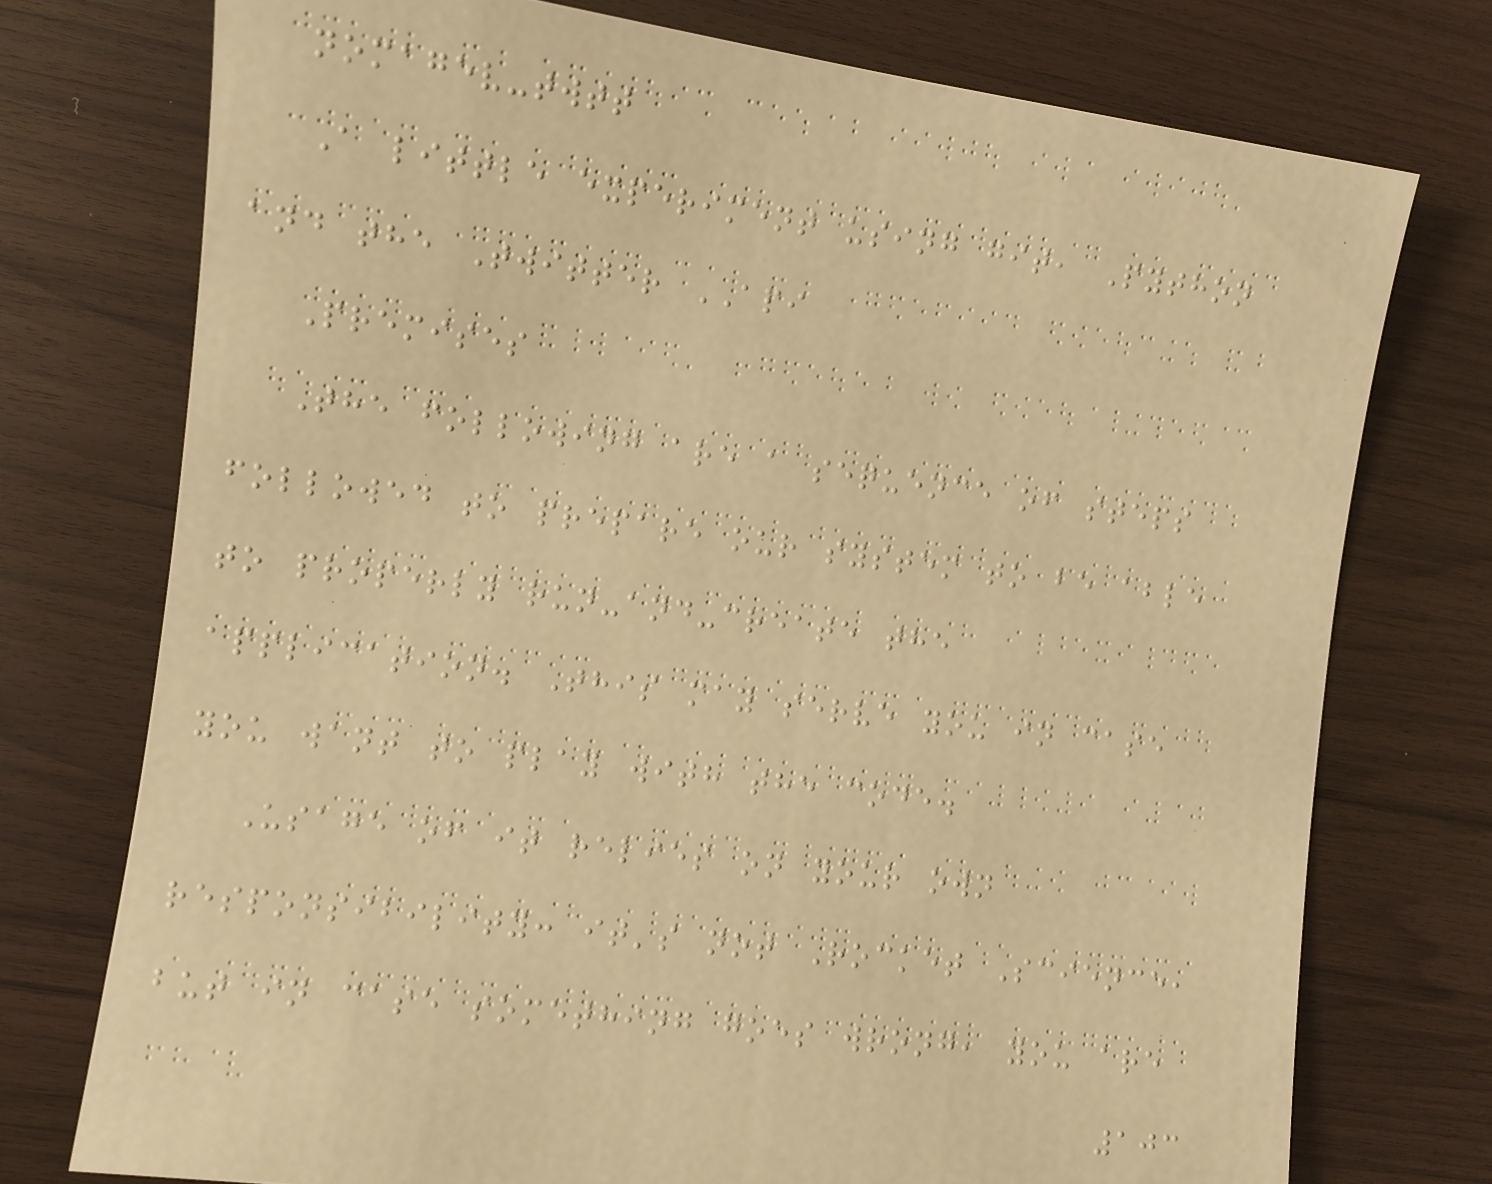nomagev-twtt
A little experiment using git, Python
and the Twitter API
Premises
The following are a sequence of steps
followed to prepare our system to be able
to properly run-and-create the
application. This may serve you in case
you want to play with the code.
Usage of it relies on your own
responsibility: it's not Rocket Science,
but in case something goes wrong, you are
103
